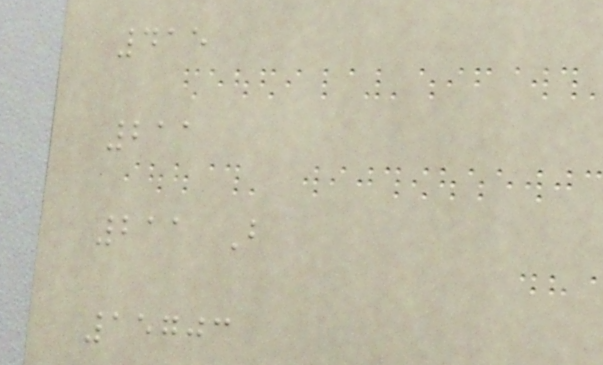415
211
211 B
15703
